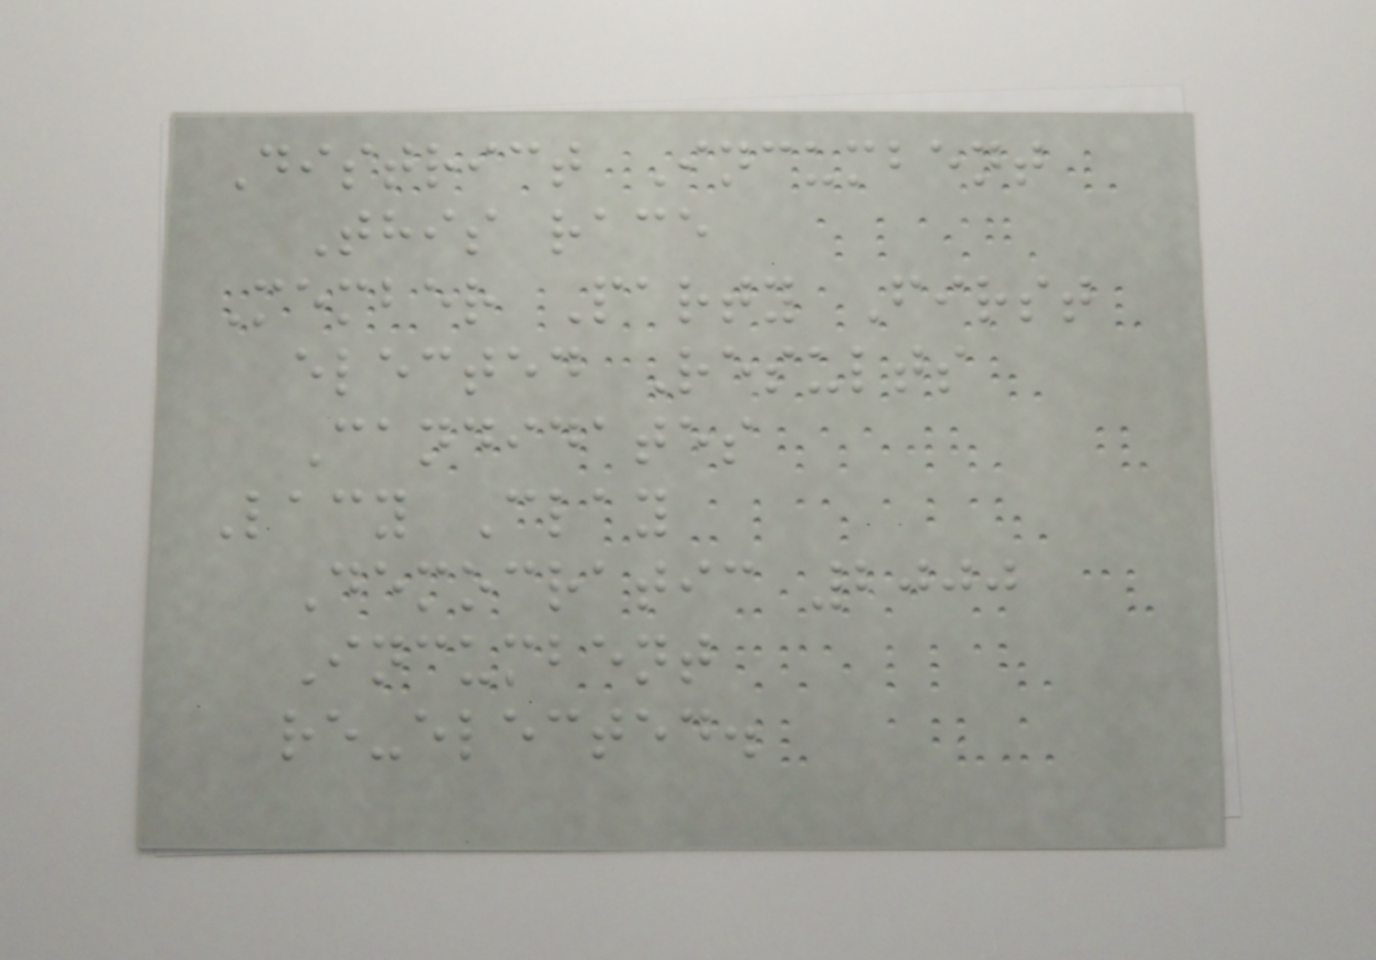District Incumbent
This race
Member Party First
elected Results
Candidates
Lacy Clay
Democratic 2000
Incumbent
re-elected.
